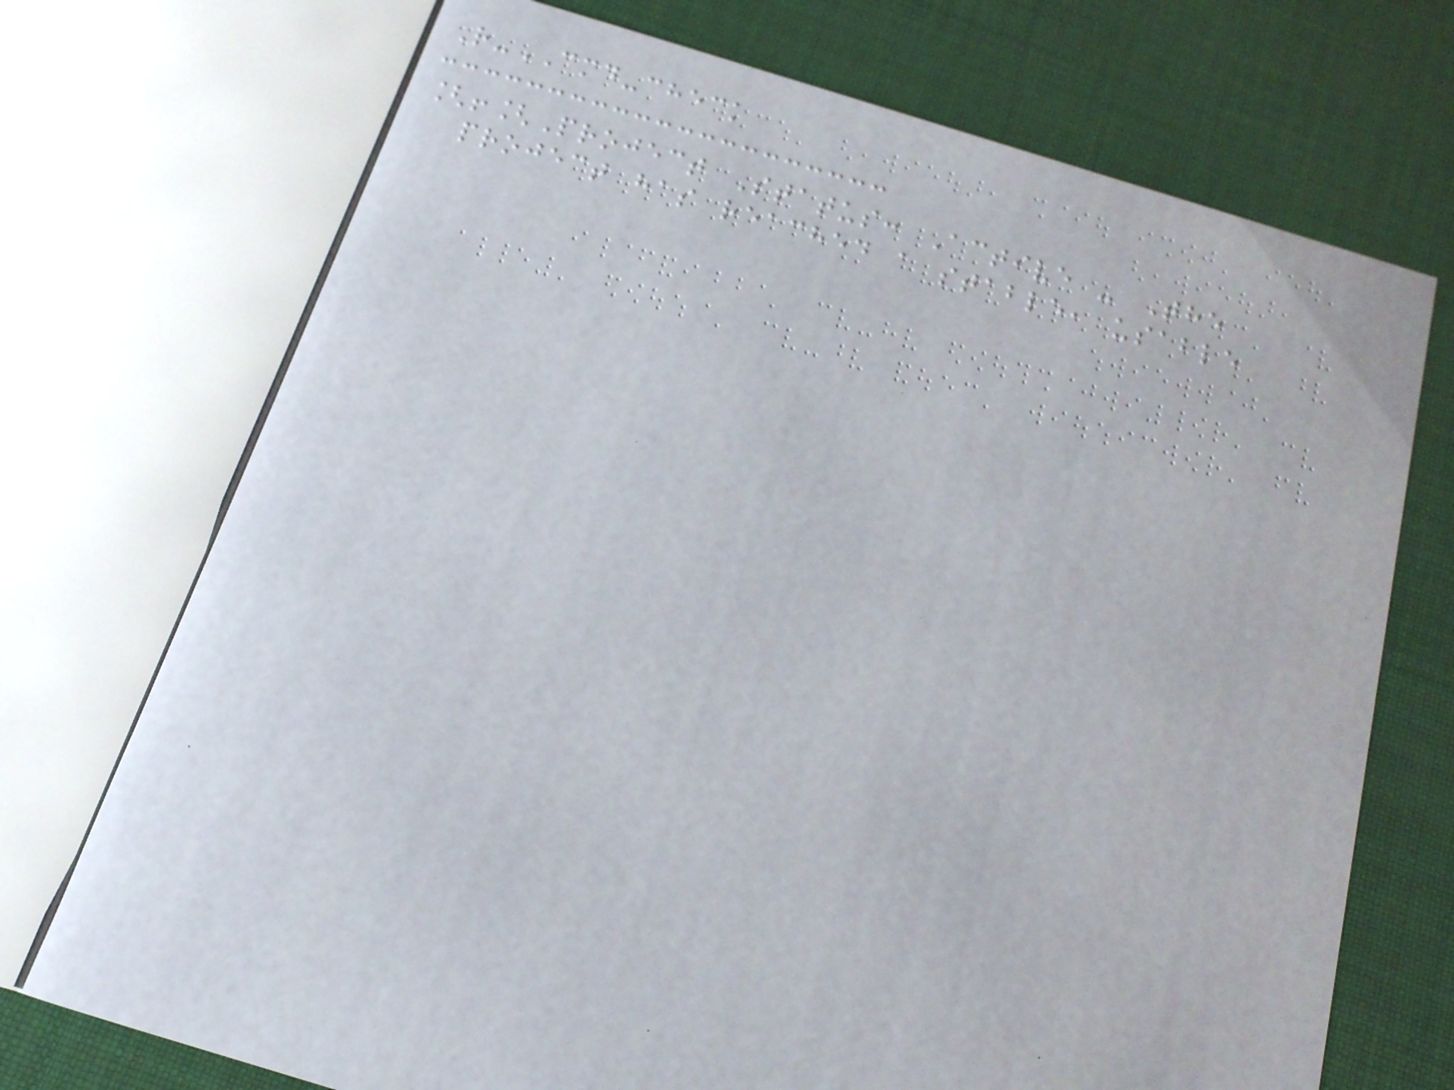R-CMD-check
[![Project Status: Active - The
project has reached a stable, usable
